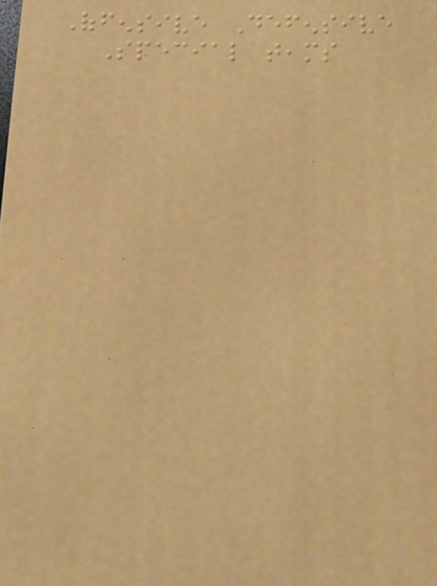Offensive Defensive
Special teams
